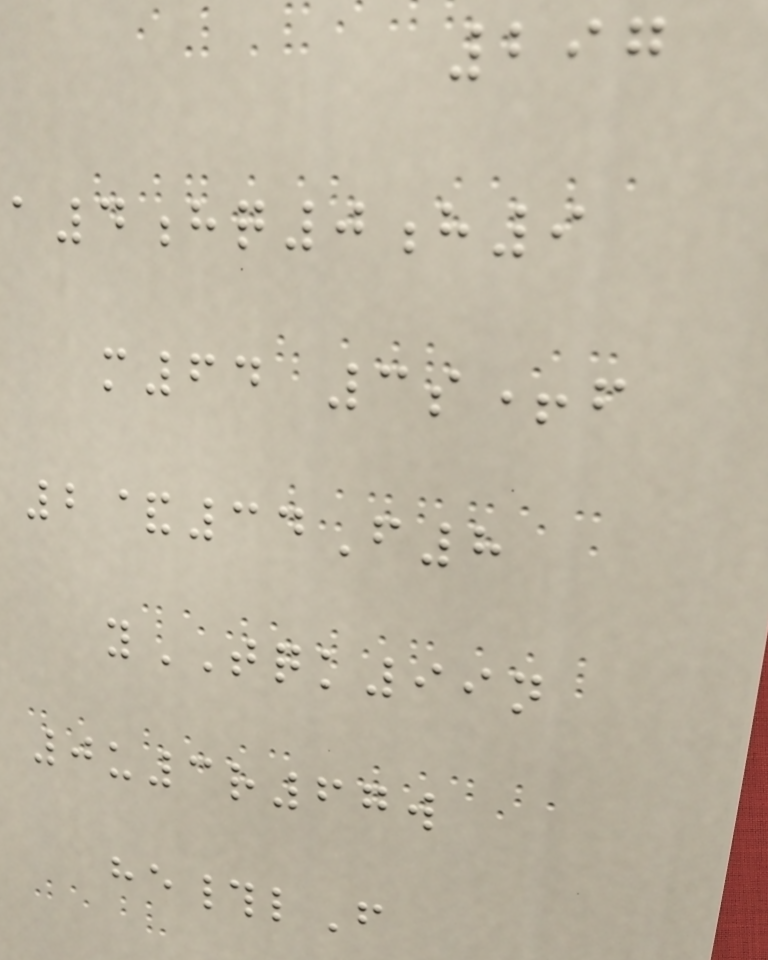297
a4hq0h9
m64 3s+f
2&34F8
yTQK99n
0u3r67w
he#lF
